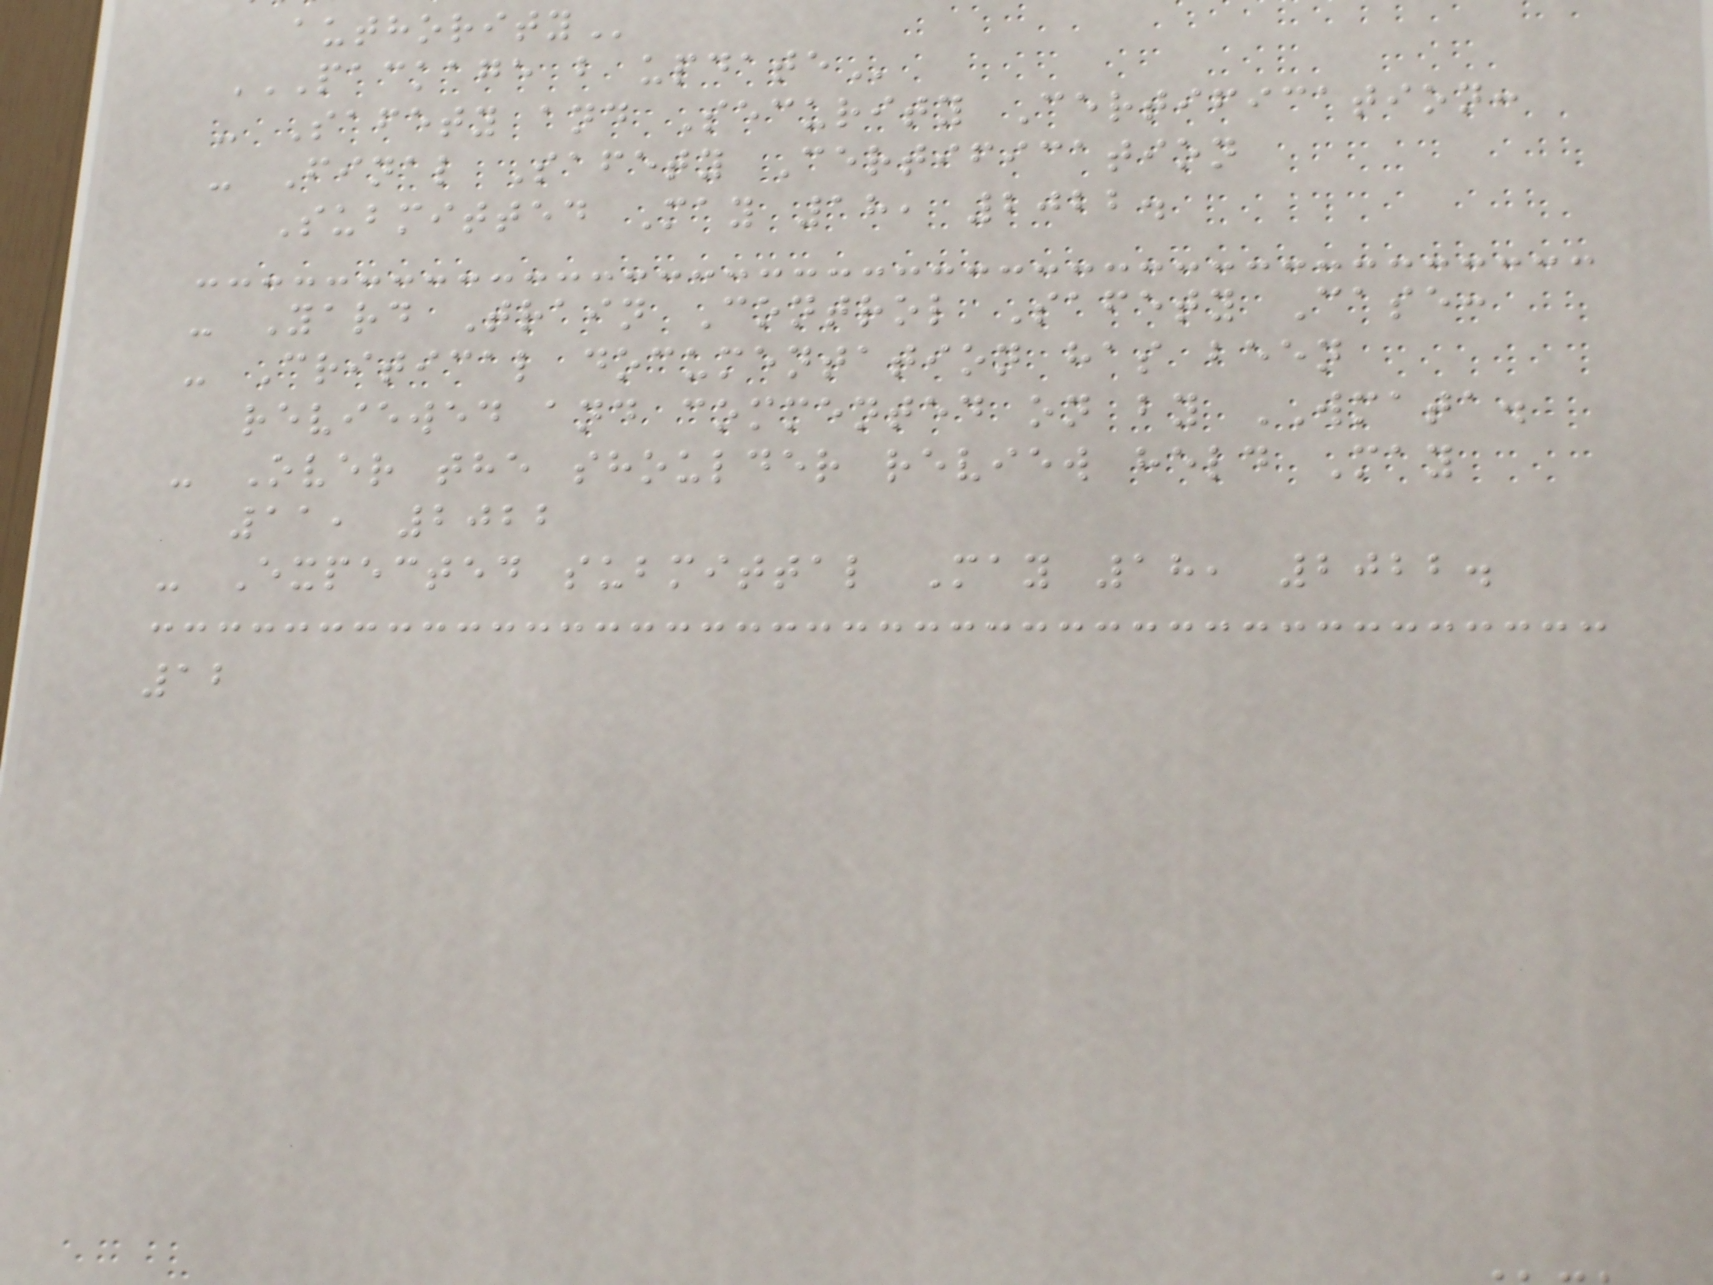PACKAGE B UPDATE
- Safety and Security Certification:
- Final Safety Certification
Submitted May 18, 2022.
- Yard Train Control Safety Case:
- Critical documentation has been
reviewed and commented on by WMATA.
- Over the shoulder review held May
11, 2022
- Expected submittal May 18, 2022.
12
